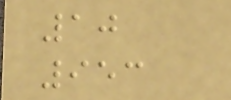10
953
